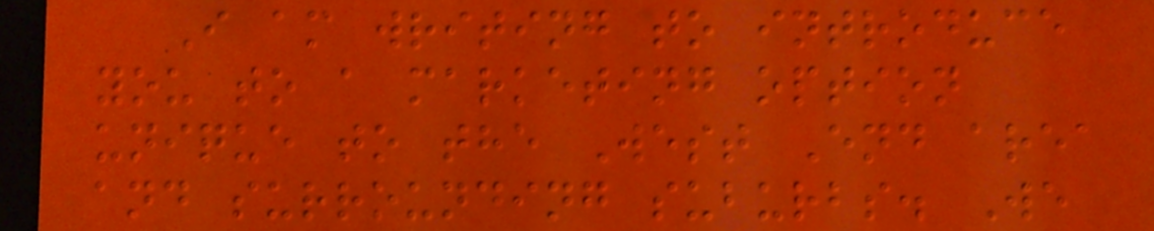I am writing to introduce
you to a marketing option
unique to the West End area
and surrounding suburbs. We
